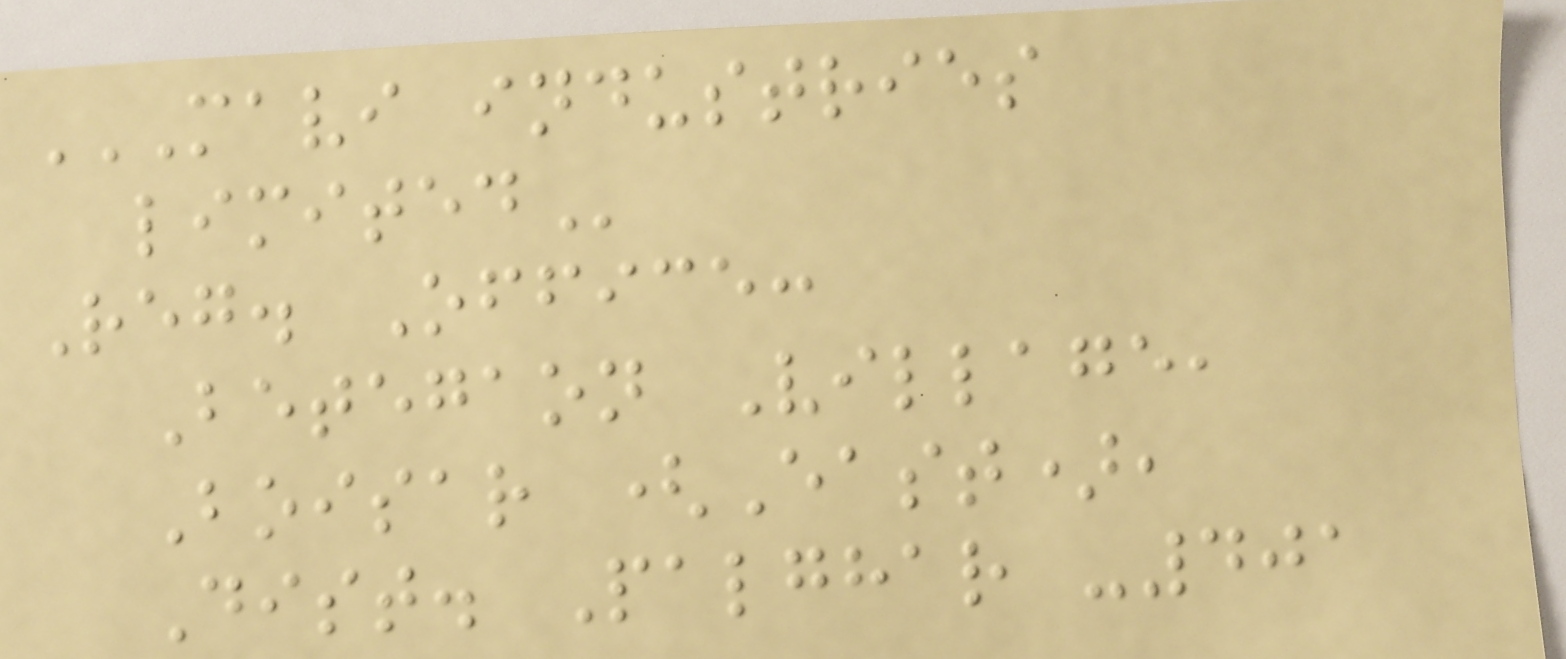MAVI INDUSTRIES
LIMITED
Reg. Office:
Betegaon Village,
Boisar (East),
Dist. Palghar -401
